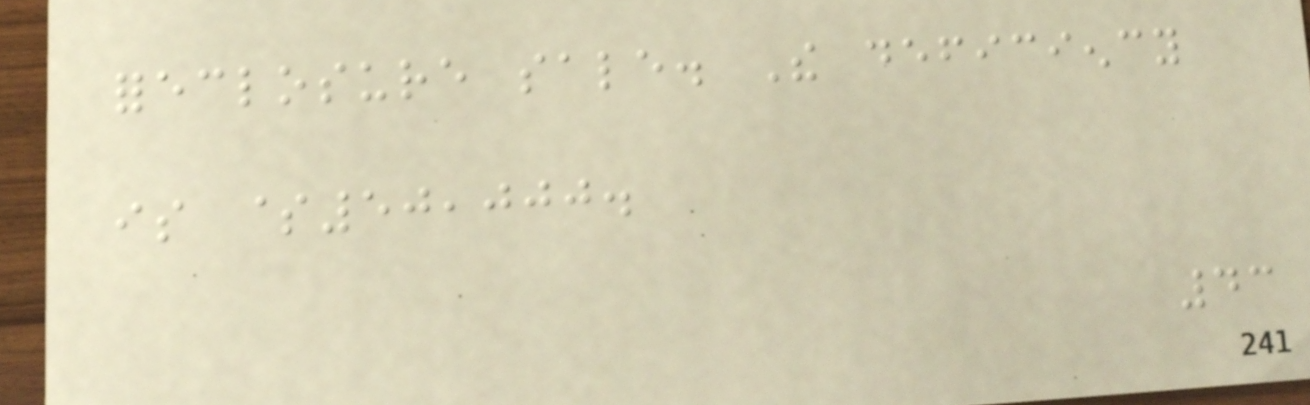foreclosure sale. The deficiency
is $50,000.
43
